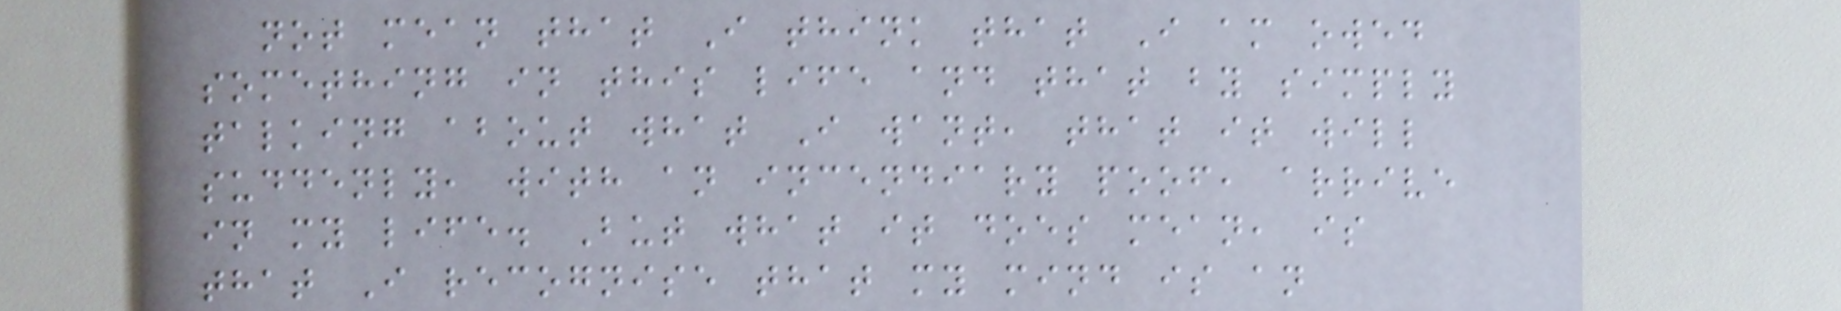not mean that I think that I am owed
something in this life and that by simply
talking about what I want, that it will
suddenly, with an incendiary poof, arrive
in my life. But what it does mean, is
that I recognise that my mind is an
